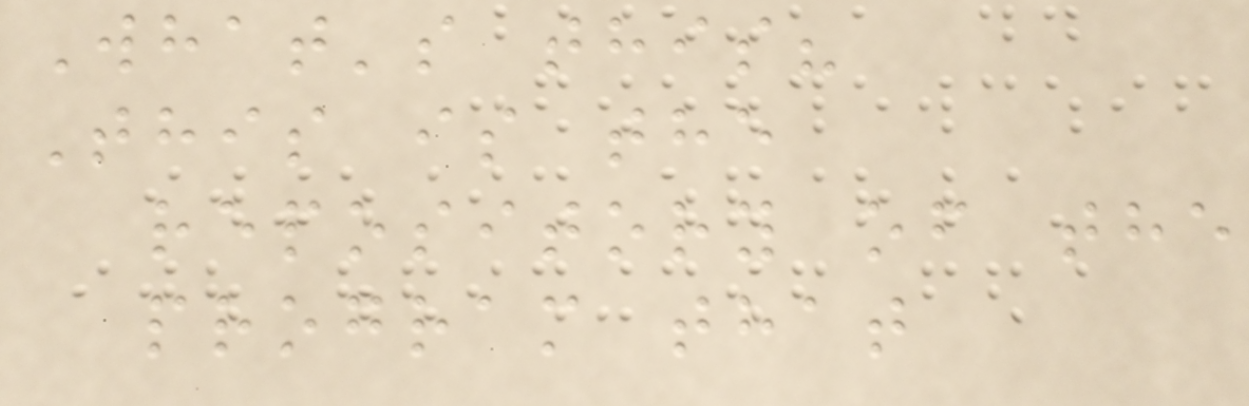What's this?
This is the
repository of the
program that
